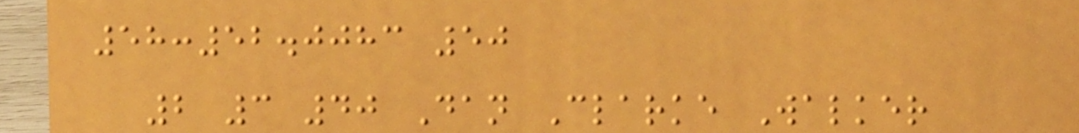58:52.0083 50
2 3 40 Dan Clarke Walker
